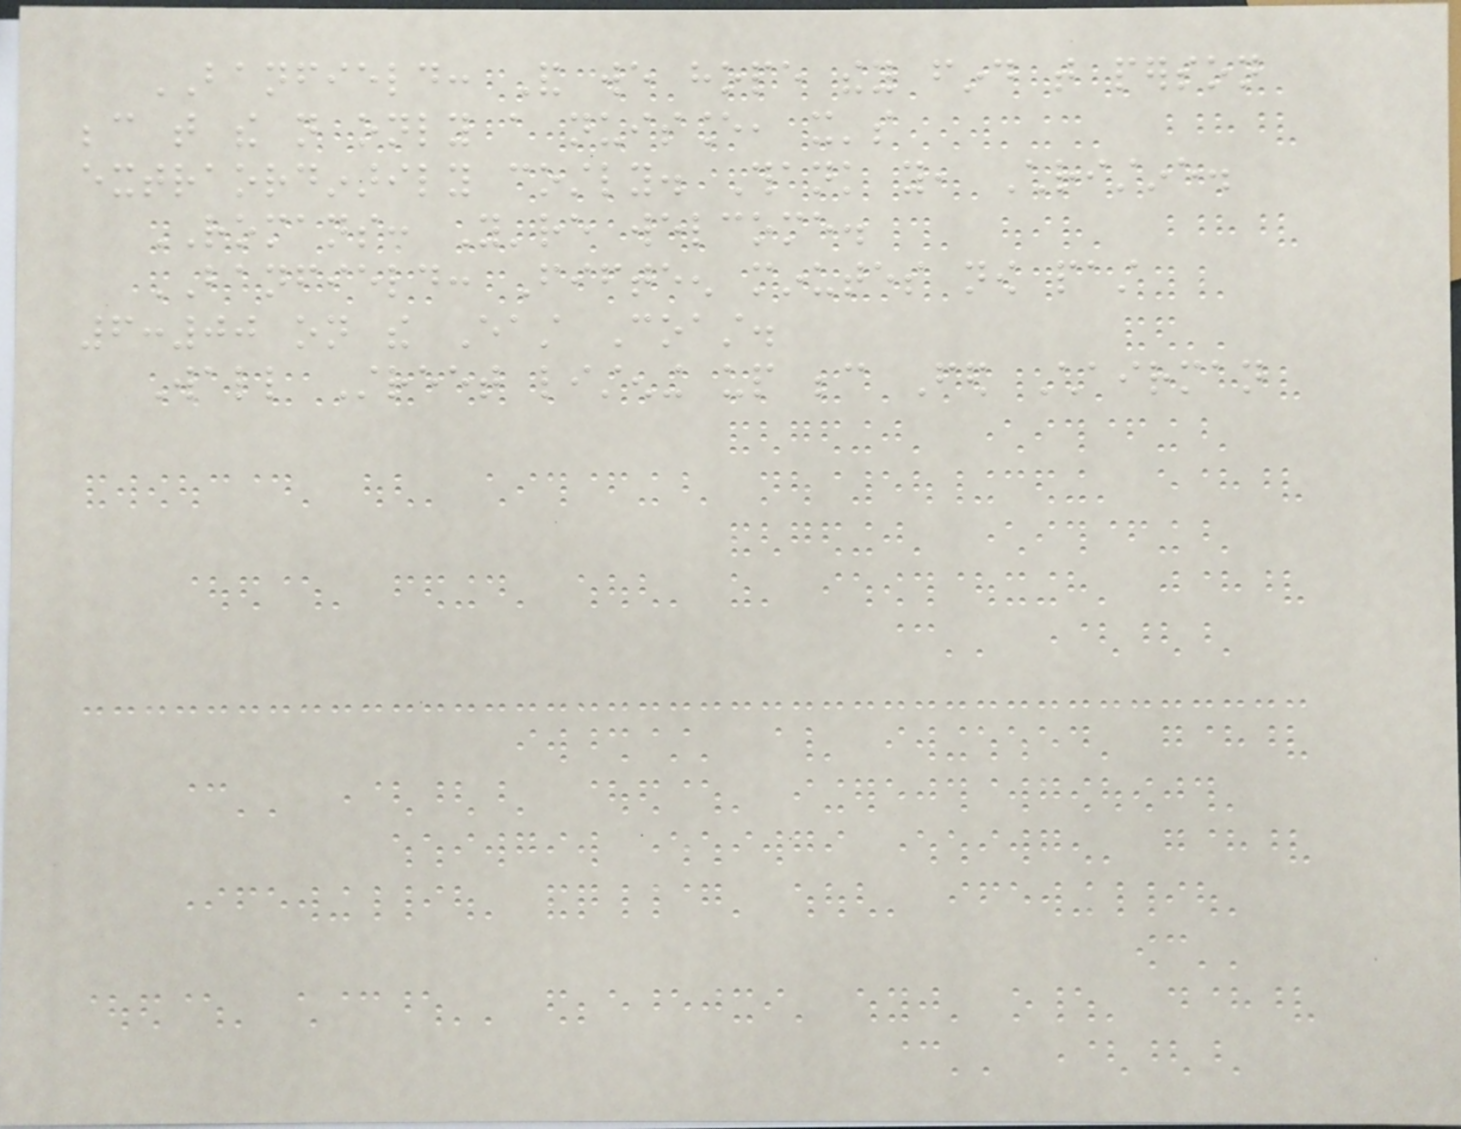BANFIELD: And we hope they find that person
because that the not only a nuisance, it's
extraordinarily costly. Thank you, Christine.
ROMANS: You're welcome.
BANFIELD: Fifteen minutes now past
6:00 on the East Coast.
Wall Street listening up because Fed Chairman
